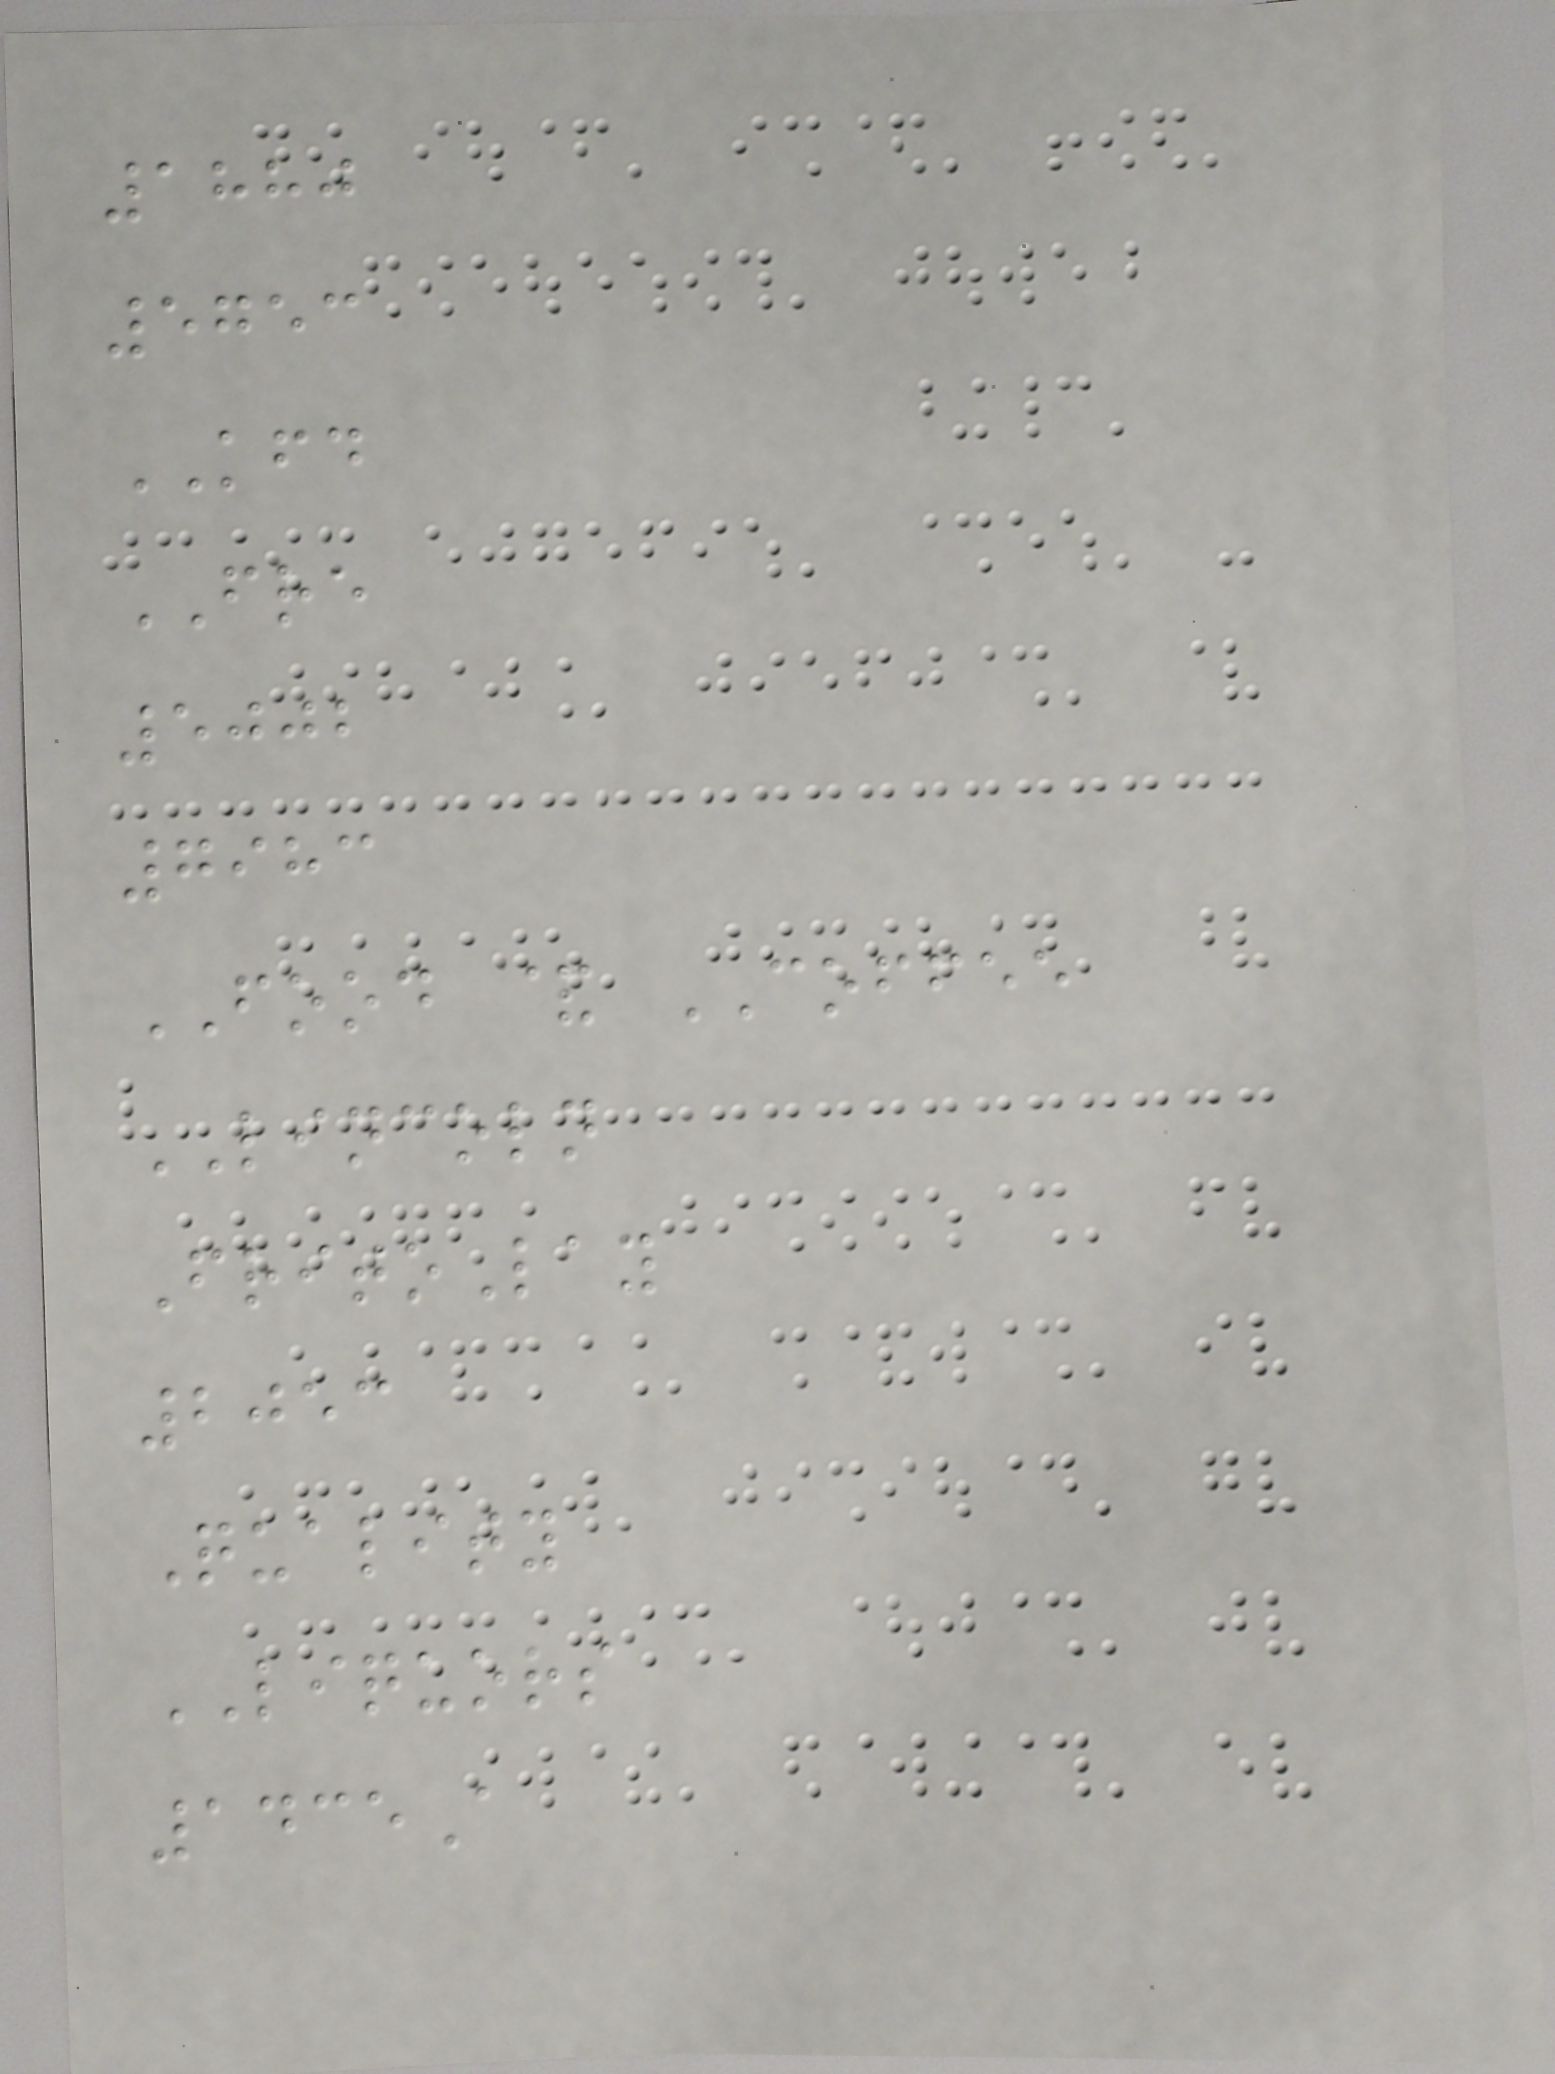1880
5753
KFD
FRE
5002
7983
FOOD & COFFEE
LINCOLN
FritoLay
2053
Quality
LIQUORS
1435A
